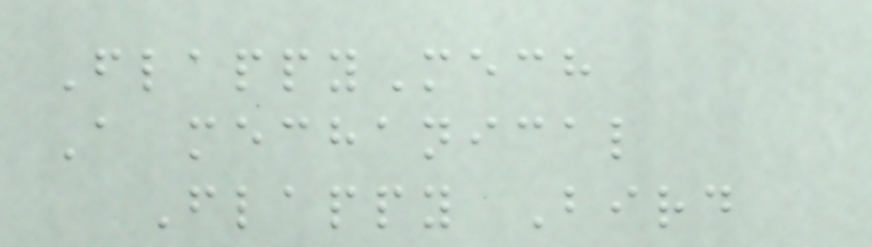FlappyMech
A mechanical
Flappy Bird
